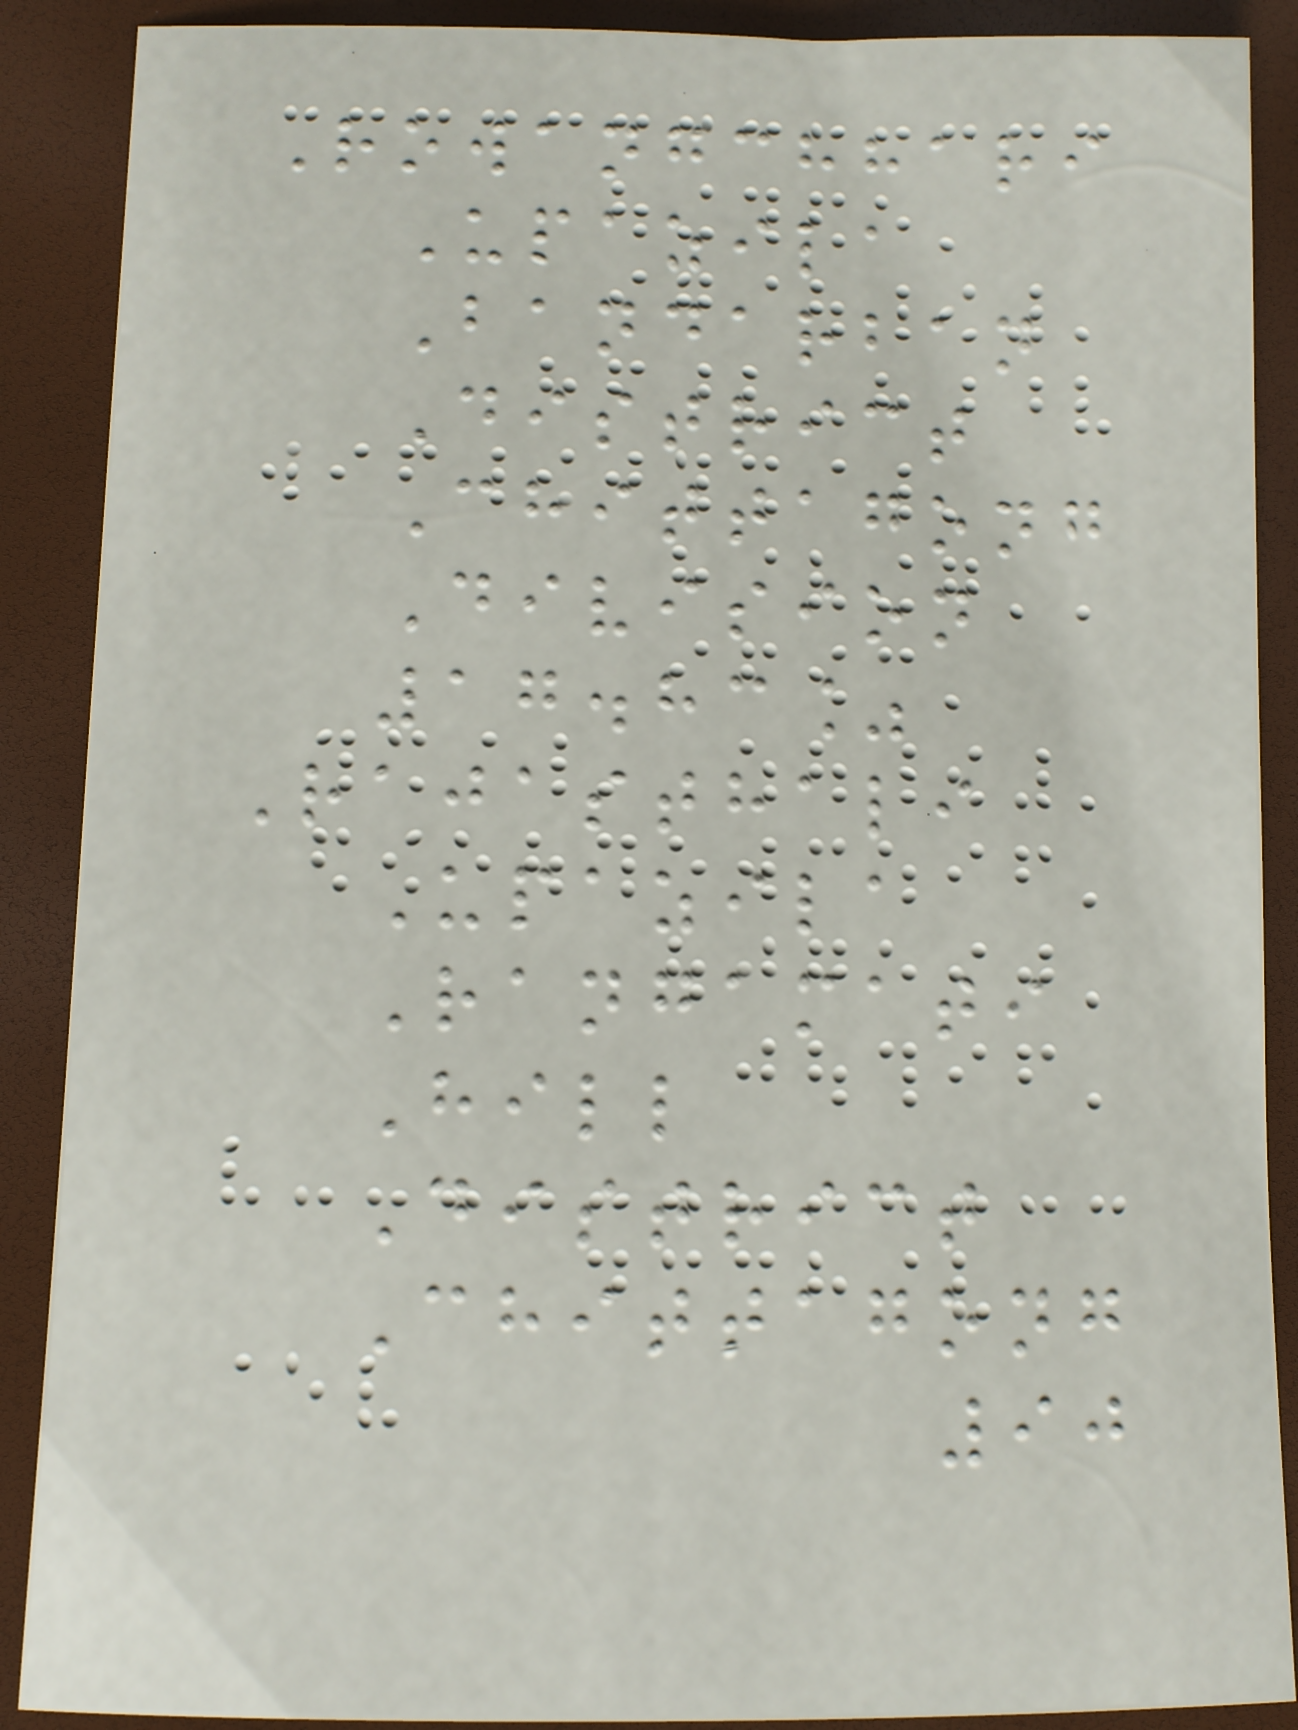Rowangchhari
Upazila
Bandarban
District
Chittagong
Division
17.83%
Rajasthali
Upazila
Rangamati
Hill
District
Chittagong
90
